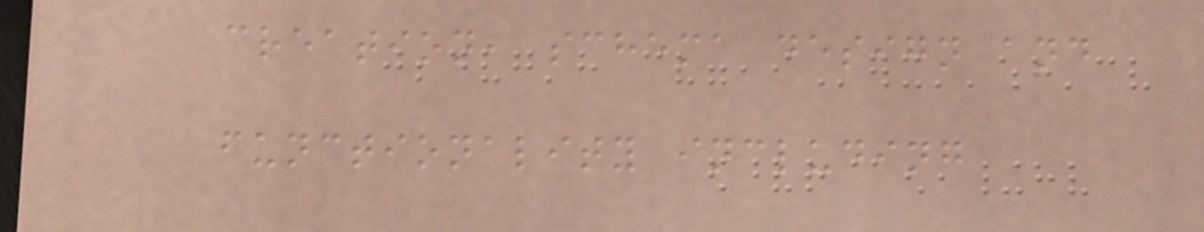creation, schema design and
functionality including
